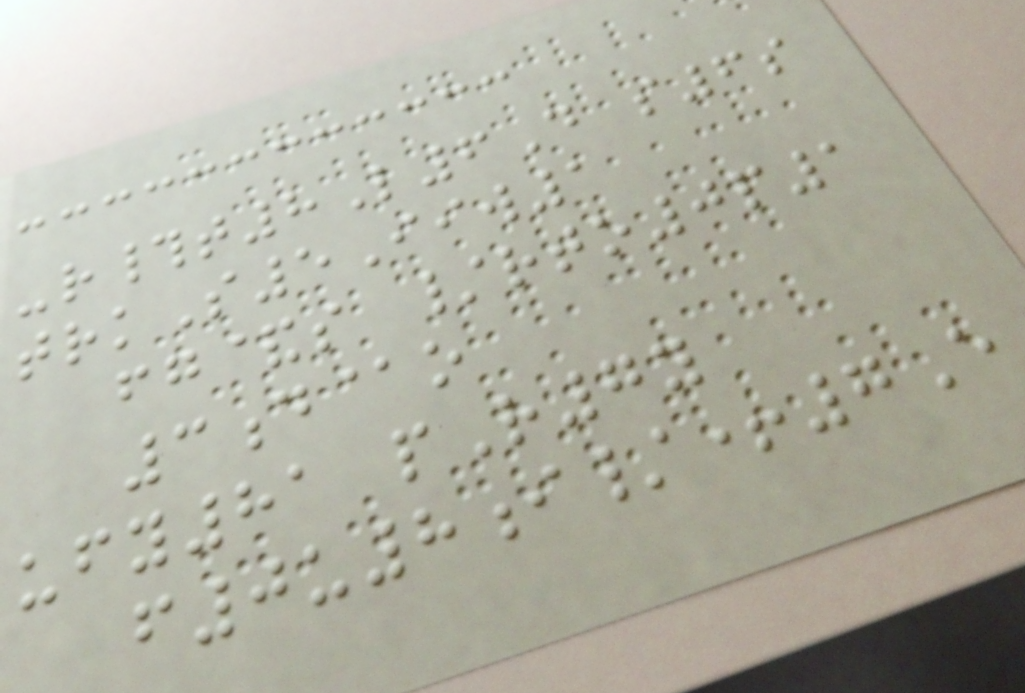-r#t8L6D s6s
trkS5Iiw1
fg&s /rto0p1
3d@o
ufy81 pR7y
f0u8i/+7E
